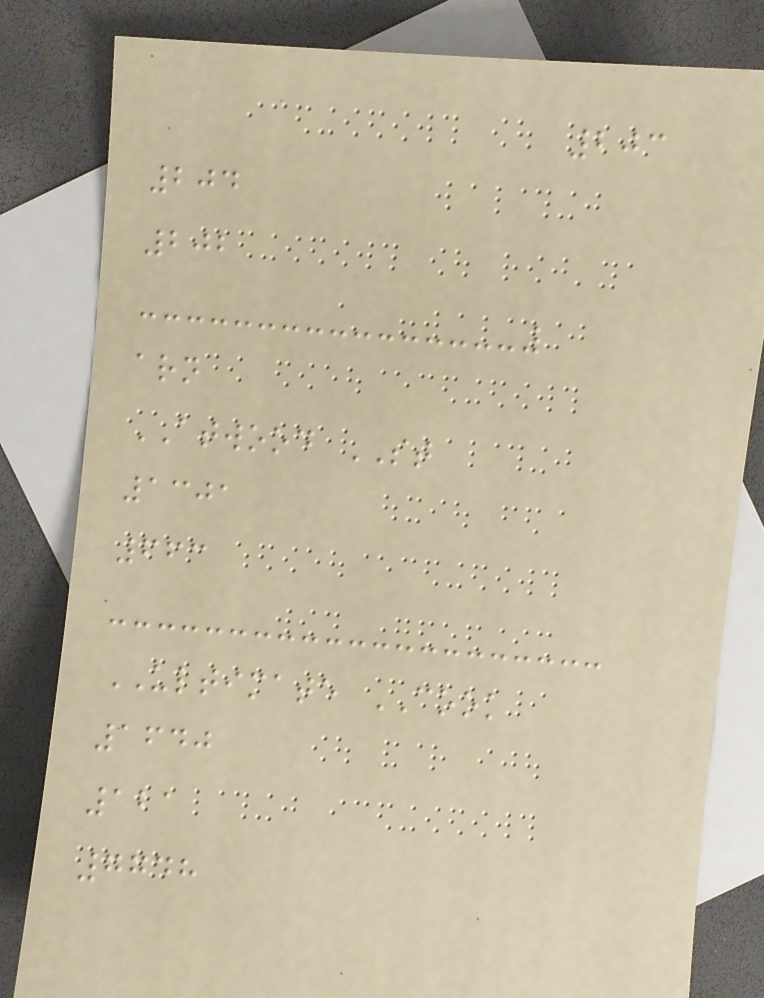203
204
202
arn
ATWOOD ST
1301
663
ULTIMATE COOK
1640
121
7748
